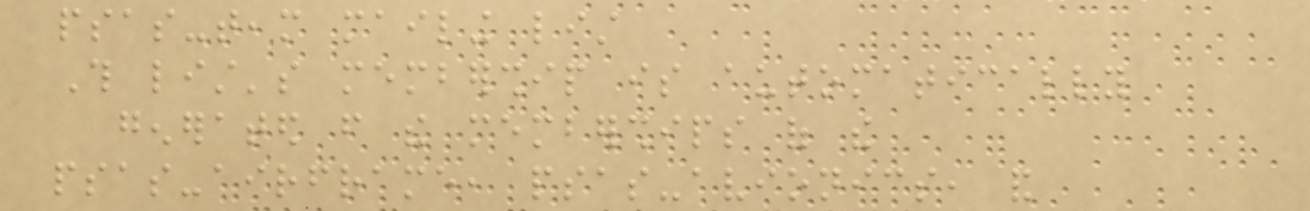psas-team mailing list
This list's membership is automatically
generated from the memberships of the
psas-airframe, psas-avionics, and
